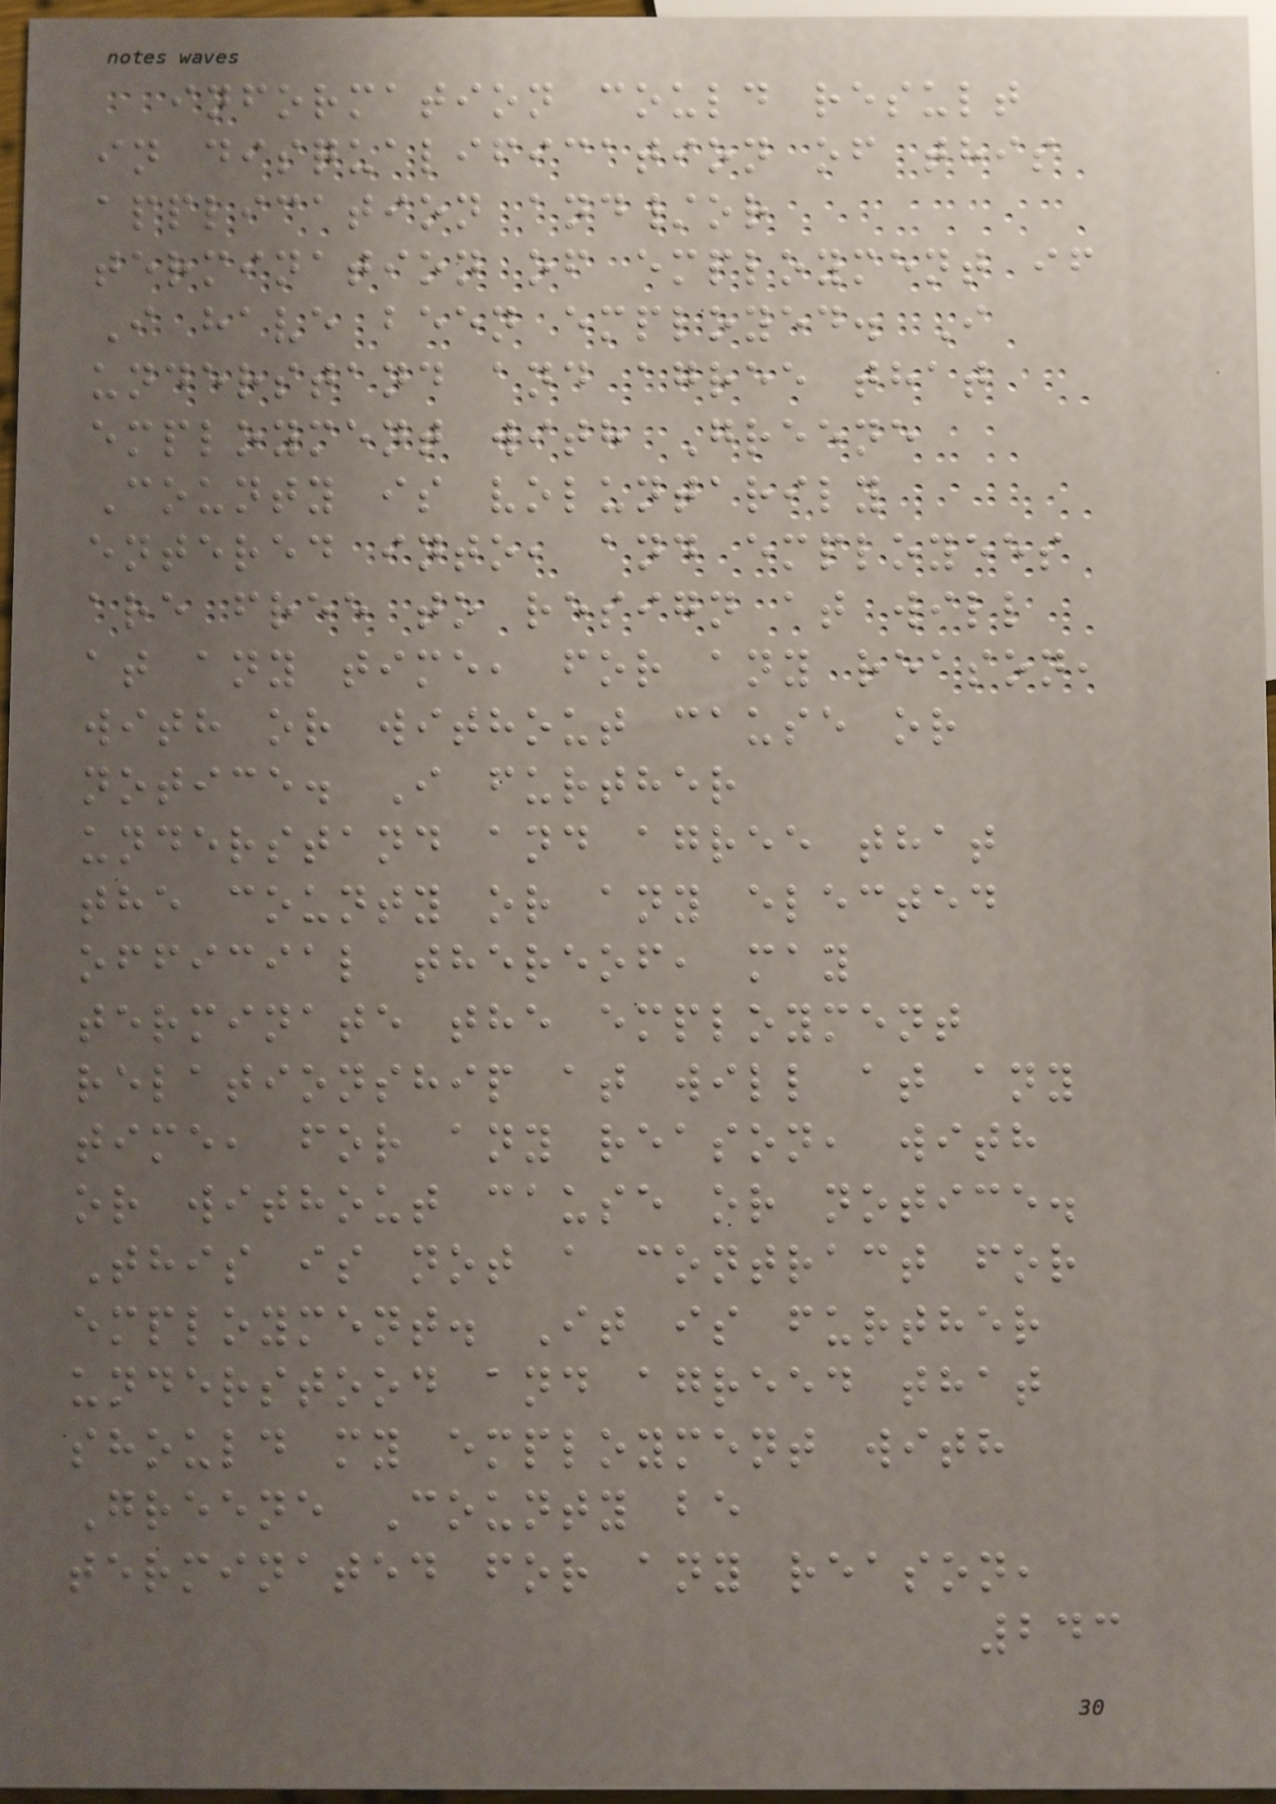information could result
in disqualification of this
application and/or
termination of employment if
I have been employed. I
understand and agree that
employment with Greene
County is voluntarily
entered into, and employees
are free to resign at will
at any time, for any reason,
with or without cause or
notice. I further
understand and agree that
the county or any elected
official thereof, may
terminate the employment
relationship at will at any
time, for any reason, with
or without cause or notice.
This is not a contract for
employment. It is further
understood and agreed that
should my employment with
Greene County be
terminated for any reason,
243
